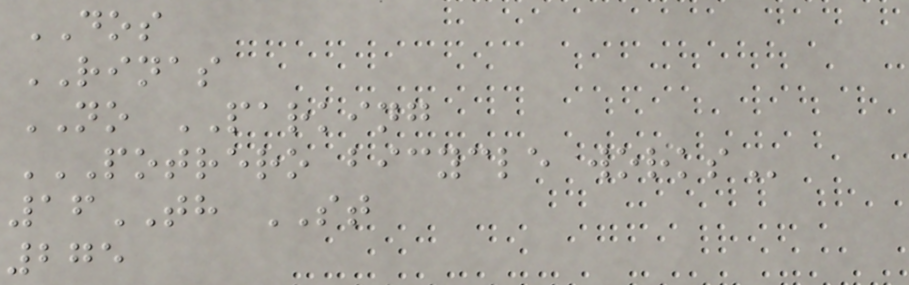DOS
RINAS
NO PARKING
POTRERO BICYCLE WORKS
16TH ST
275
